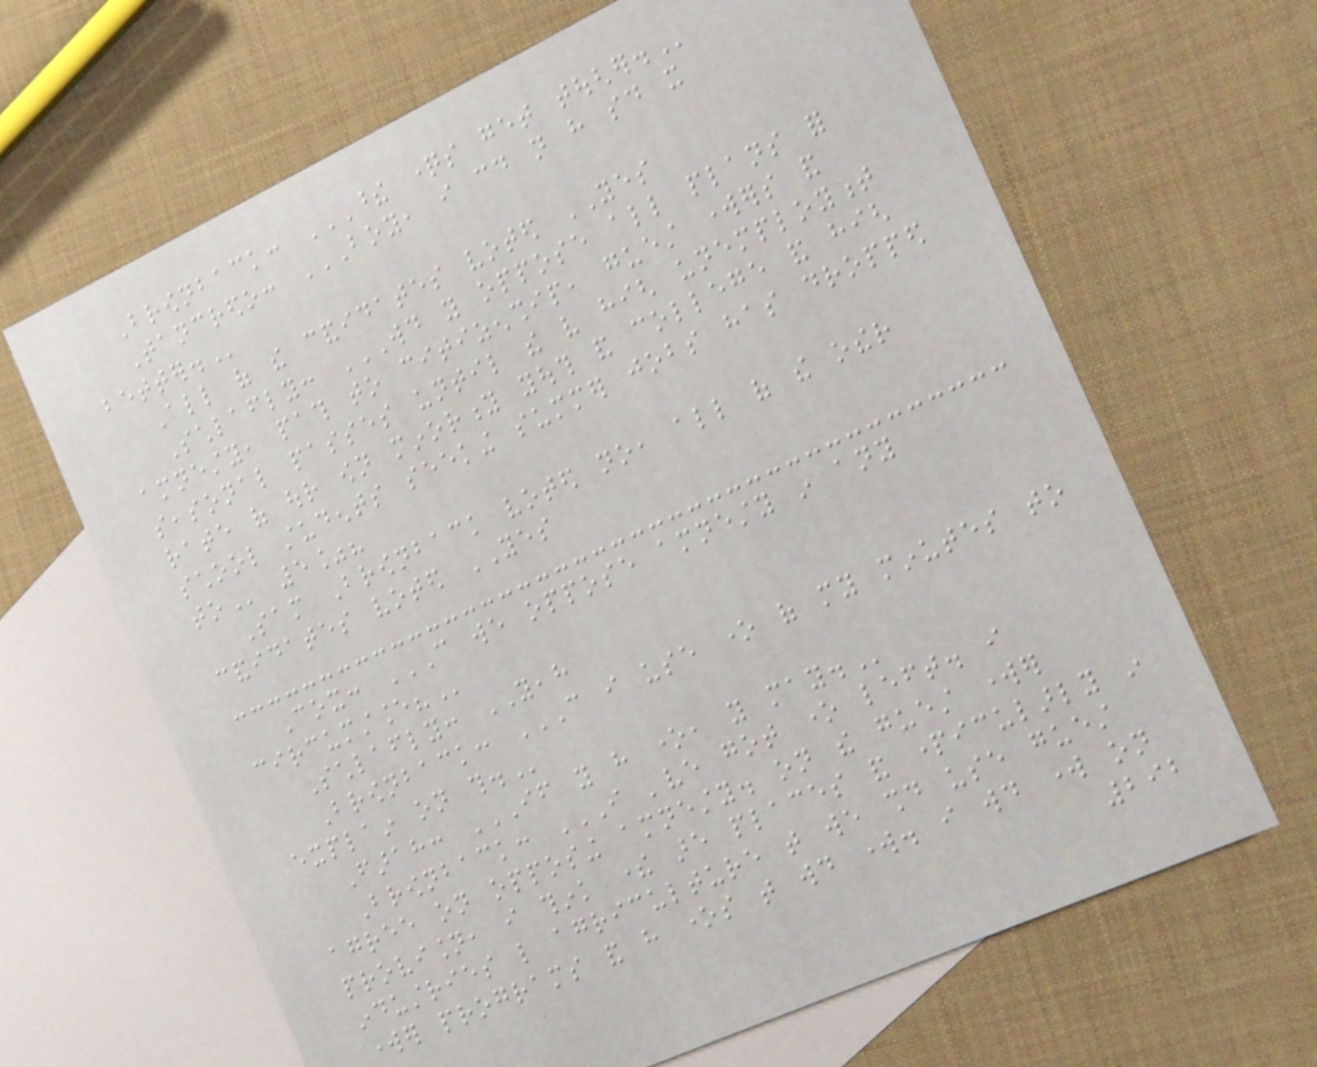Brownback: THESE QUESTIONS GET TOUGHER.
Tancredo: BOY, I COULD NOT HAVE SAID IT
BETTER.
All of the candidates voted YES
Schlafly: WOULD YOU OPPOSE ALL PLANS FOR
AMNESTY, PATH TO CITIZENSHIP, GUEST WORKERS AND
SEASONAL PASSES UNTIL THE VERY HIGH UNEMPLOYMENT
RATE OF OUR OWN MINORITY YOUTH AND COLLEGE AND HIGH
SCHOOL STUDENTS SEEKING SUMMER JOBS HAS DROPPED
TO 5%?
Sam Brownback voted no, all of the other
candidates voted YES
Cox: CAN WE OPPOSE AMNESTY IN ANY
CIRCUMSTANCE?
Schlafly: YEAH
Brownback: CAN I USE ONE OF MY MINUTES TO
EXPLAIN ON THIS.
Farah: IF YOU HAVE ONE, YOU MAY.
Brownback: I 'VE GOT ONE LEFT. I
AGREE ON OPPOSING AMNESTY. ON THE GUEST WORKER
PROVISION, I THINK THERE ARE PLACES AND PARTICULARLY IN
INDUSTRIES LIKE AGRICULTURE THAT WE SHOULD USE GUEST
WORKER PROGRAMS AND HAVE ONES THAT WOULD WORK. I WOULD WORK ON
292
